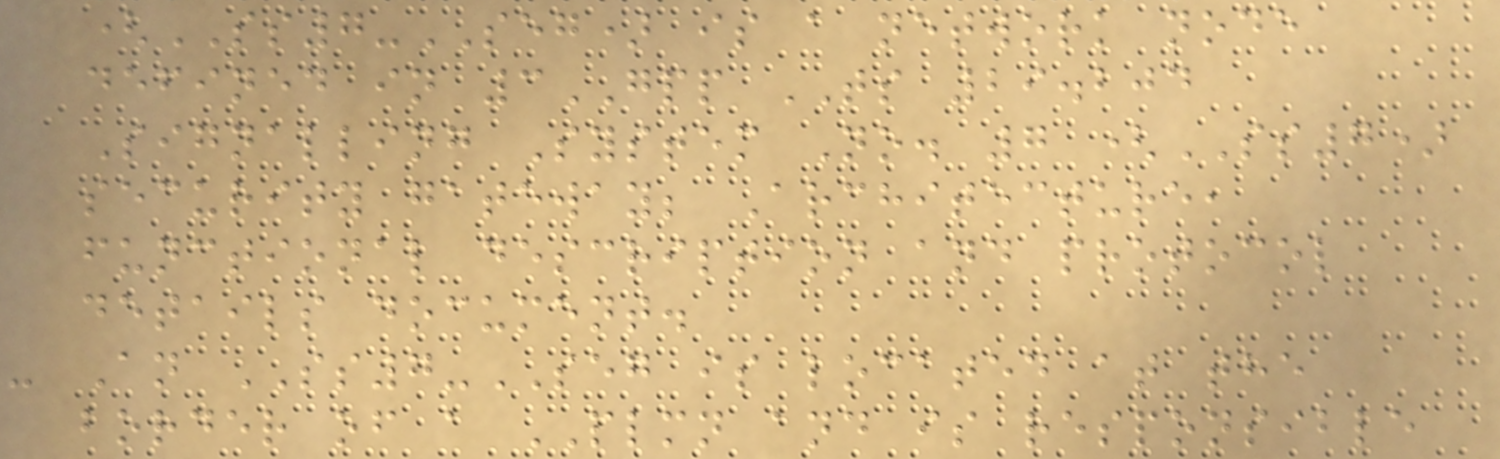(SS7-SEG) is a network node
defined in 3GPP TS 29.204
Signalling System No. 7 (SS7)
security gateway; Architecture,
functional description and protocol
details document.
- An SS7-SEG is located at the
border of a PLMN and is responsible
